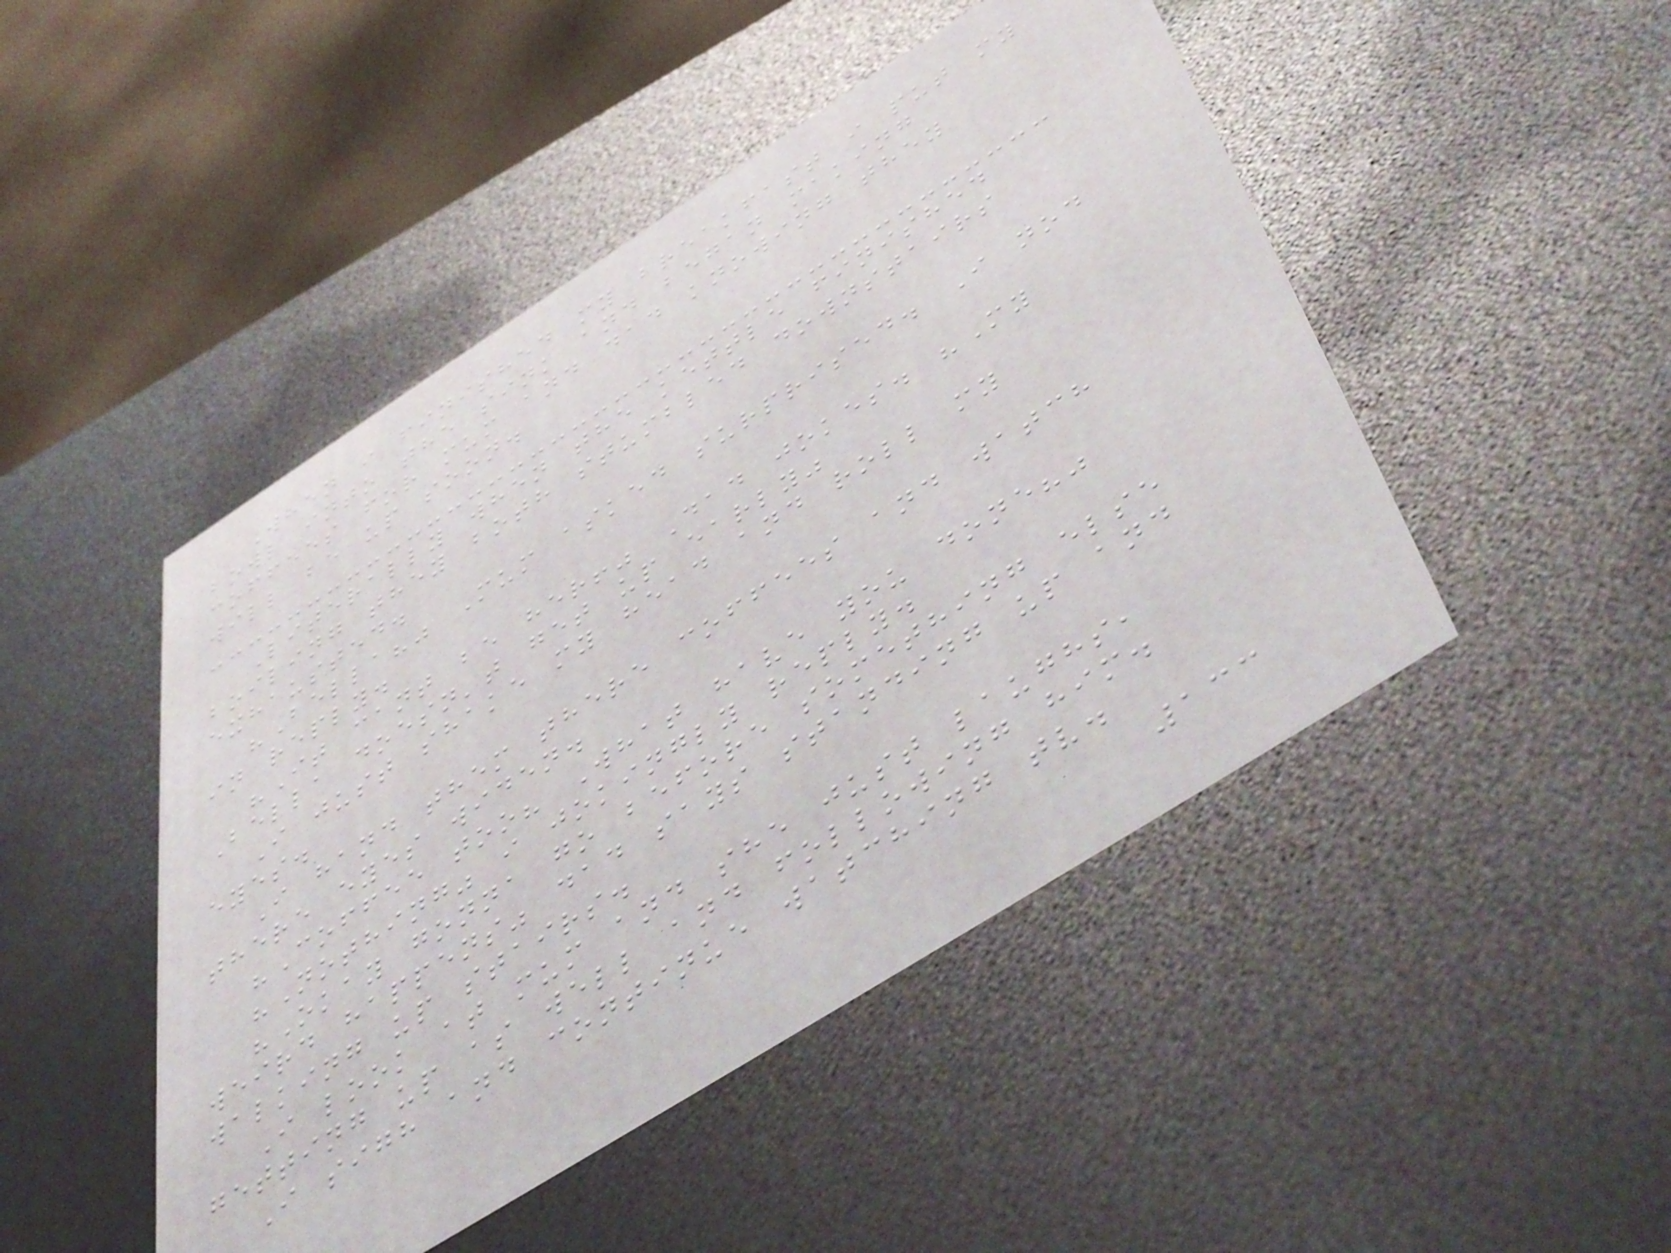When i finished my breakfast i put my
bowl into the sink and began making
coffees for mum and dad knowing they
will be up soon.
Literally when the kettle finished
boiling they both stumbled downstairs
exhausted.
"Bella?" Mum asked surprised. I nod
in reply.
"It cant be her!" Dad jokes. "My
Bella doesn't get up early"
I just shake my head and roll my
eyes.
I hand them there coffees and watch
there eyes widen.
"Coffee too? What have you done?"
"Nothing" i jokingly reply.
"Okay gonna go before something else
weird happens" dad says standing up and
walking up stairs.
I look at mum and she just laughs,
getting up as well and following him.
I sigh and continue watching tv.
133
